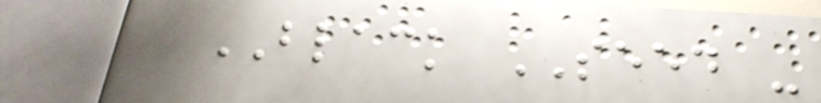BLACK SEED -
